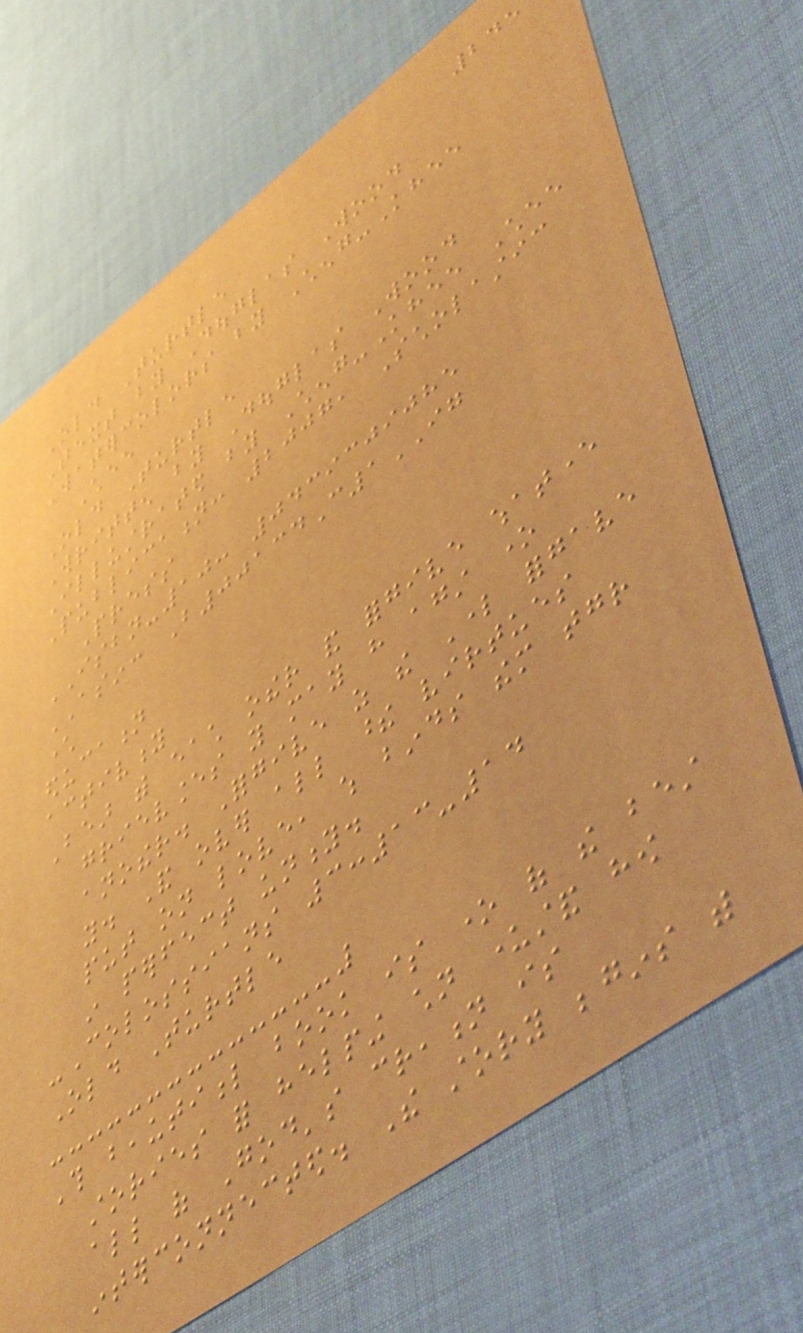245
Old Turtle
Text by Douglas Wood
Watercolors by Cheng-Khee
Chee
Old Turtle
Written by Douglas Wood
Illustrated by Cheng-Khee Chee
Publication: 2007, Scholastic
Press
ISBN-10: 0439309085
ASIN: B00134C1IG
character
education
activity
Bear with each other and forgive whatever
grievances you may have against one
another. Forgive as the Lord forgave
you. And over all these virtues
put on love, which binds them together
in perfect unity.
-Colossians 3:13-14
Old Turtle
This beautiful book is one of the best
stories for helping children understand how
all of God's creation is
interconnected. The story begins with
